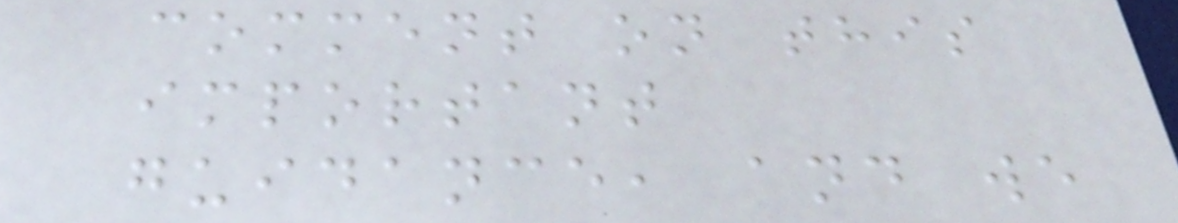comment on this
important
guidance, and we
